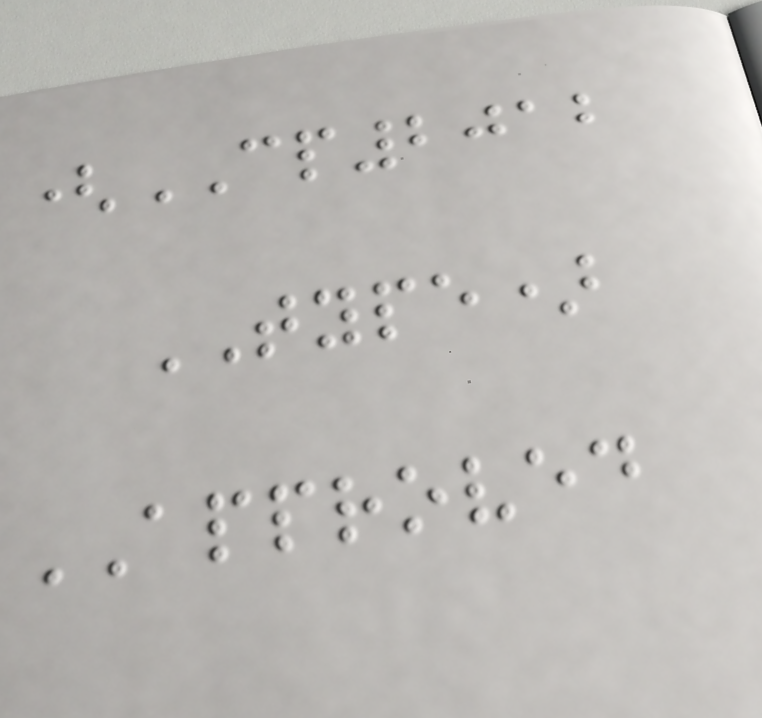(CP2012
TYPE)
APPROVED
